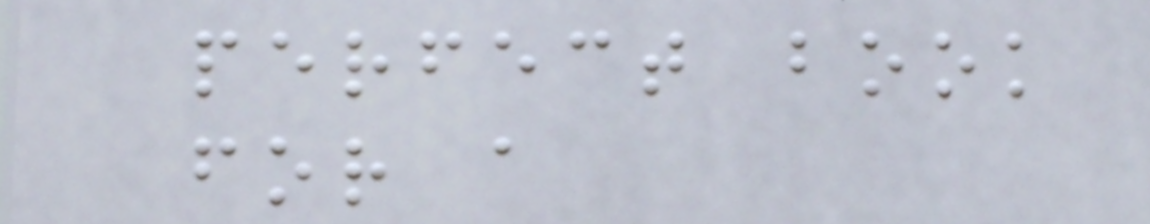perfect book
for a
